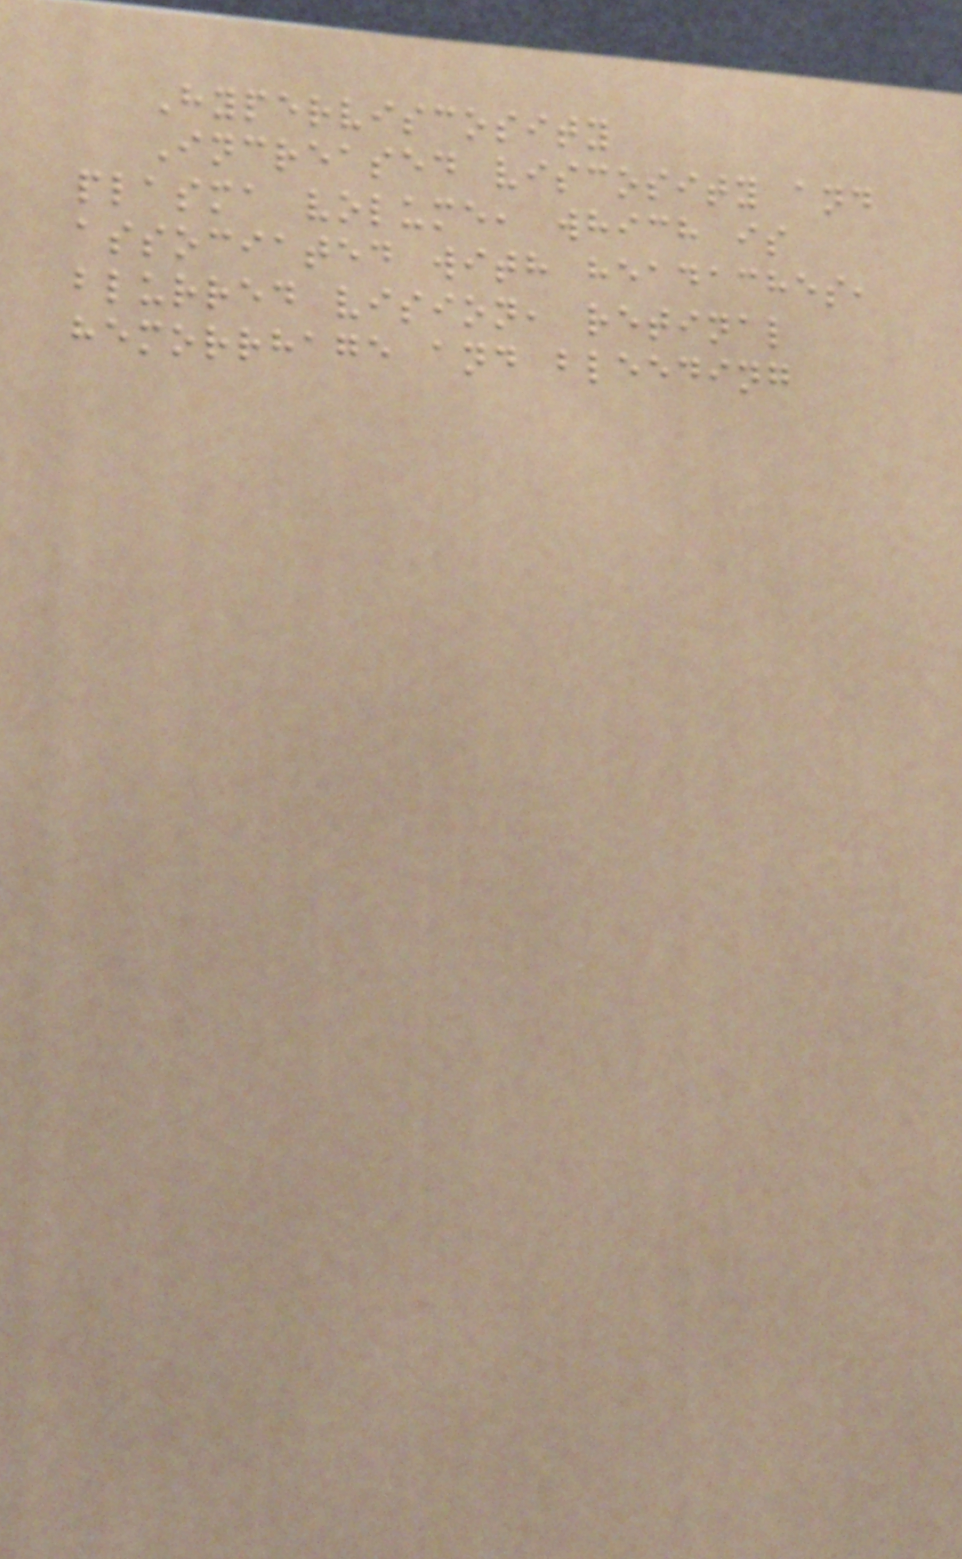Hyperviscosity
Increased viscosity and
plasma volume, which is
associated with headaches,
blurred vision, retinal
hemorrhage and bleeding
